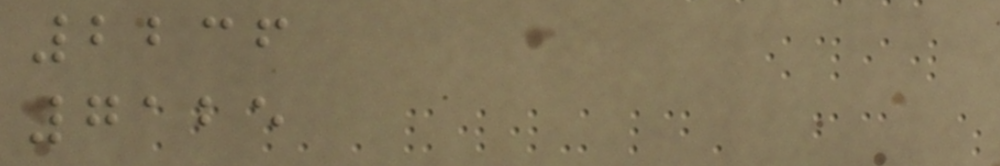2236
7125
